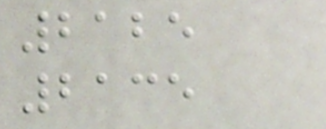2125
2135
